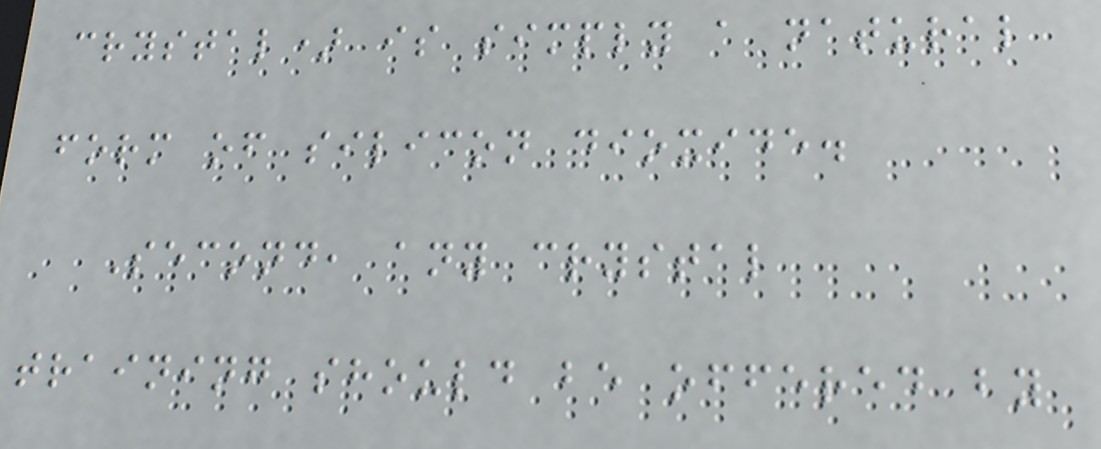crystal) is simply a natural
form of silicon dioxide.
Second, any crystal
training should be offered by
